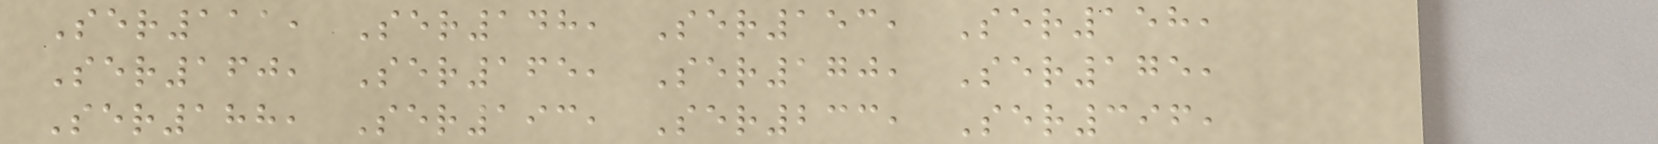Ser111, Ser148, Ser153, Ser158,
Ser160, Ser165, Ser170, Ser175,
Ser188, Ser193, Ser233, Ser396,
